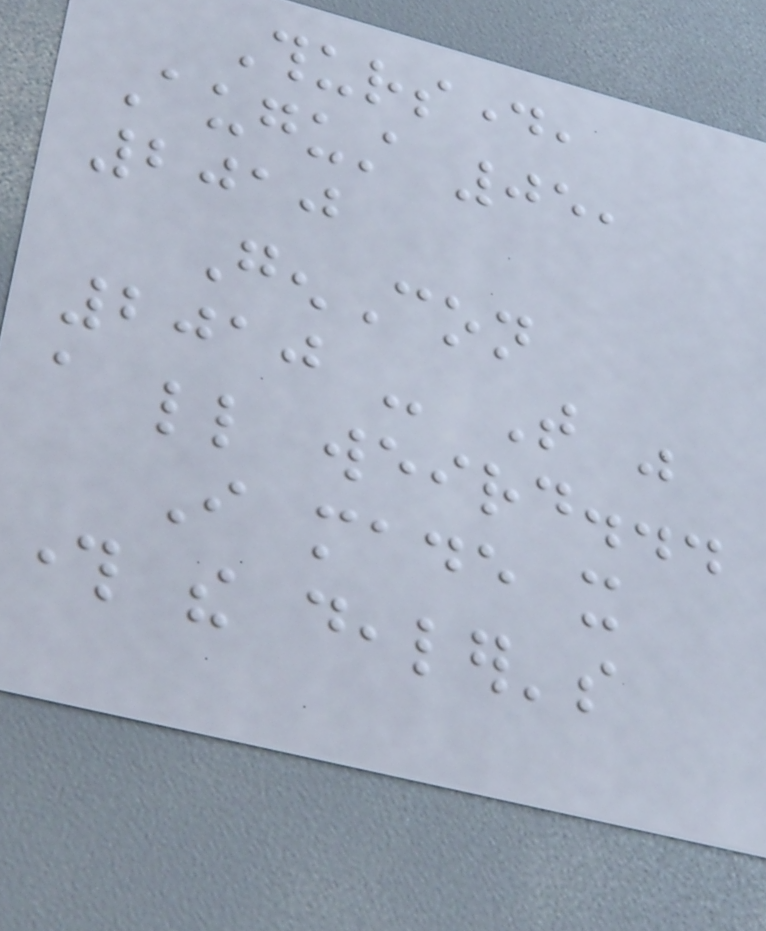Thursday,
August 05,
2010
GenCon
2010 - That was
a little weird...
I made it
through the dealer's
